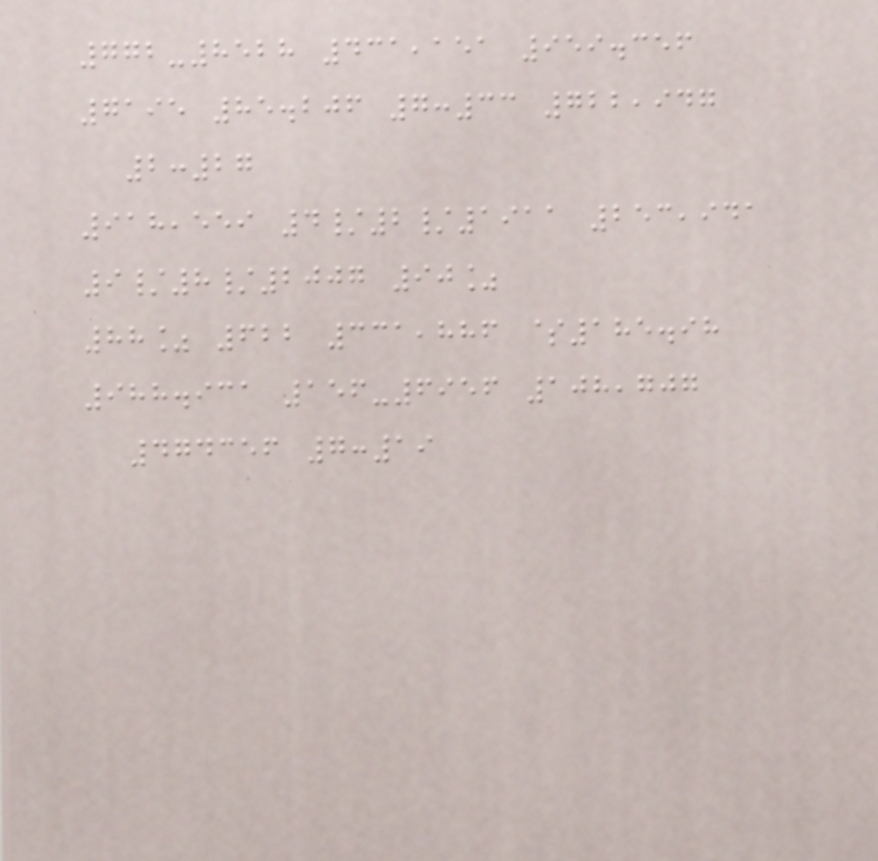772-8528 431,151 959.356
7195 85.206 7:33 722,947
2:27
918,559 4/2/1911 253,941
9/8/2007 90%
88% 622 331,886 $185.98
988.931 156-6956 108,707
474356 7:19
